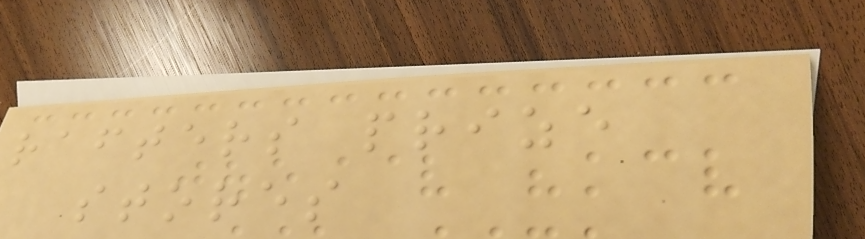rafters prize
stores
